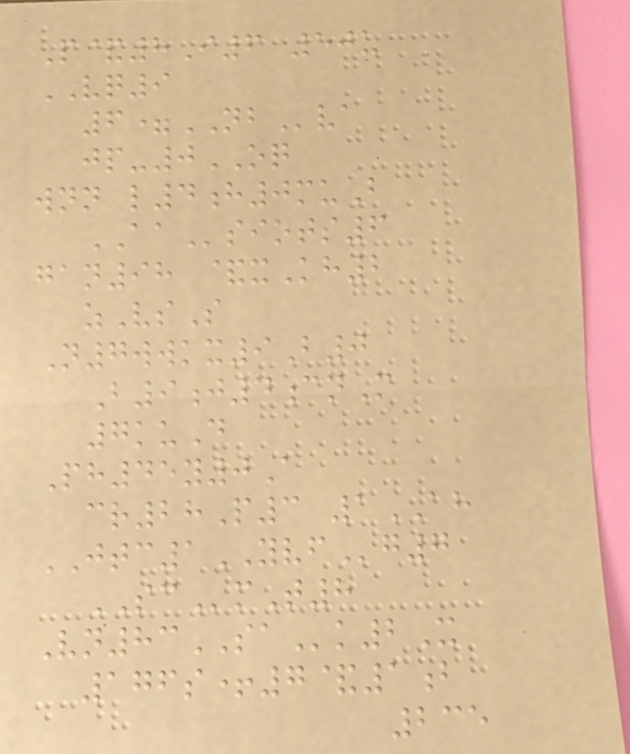P&8I6 50u
VQ9
6=NBva
jp-0OQ
wnn l4h0muB
AAsiots6
gan98 &xKh2
zVsS
N7wwkx9B0
B9j4cnM
7kuD
Ph45y0A
cr28P3 1AH
JTC1YVFg7
SCmT8
Vn83SAk2X
176s+7&1b
235
